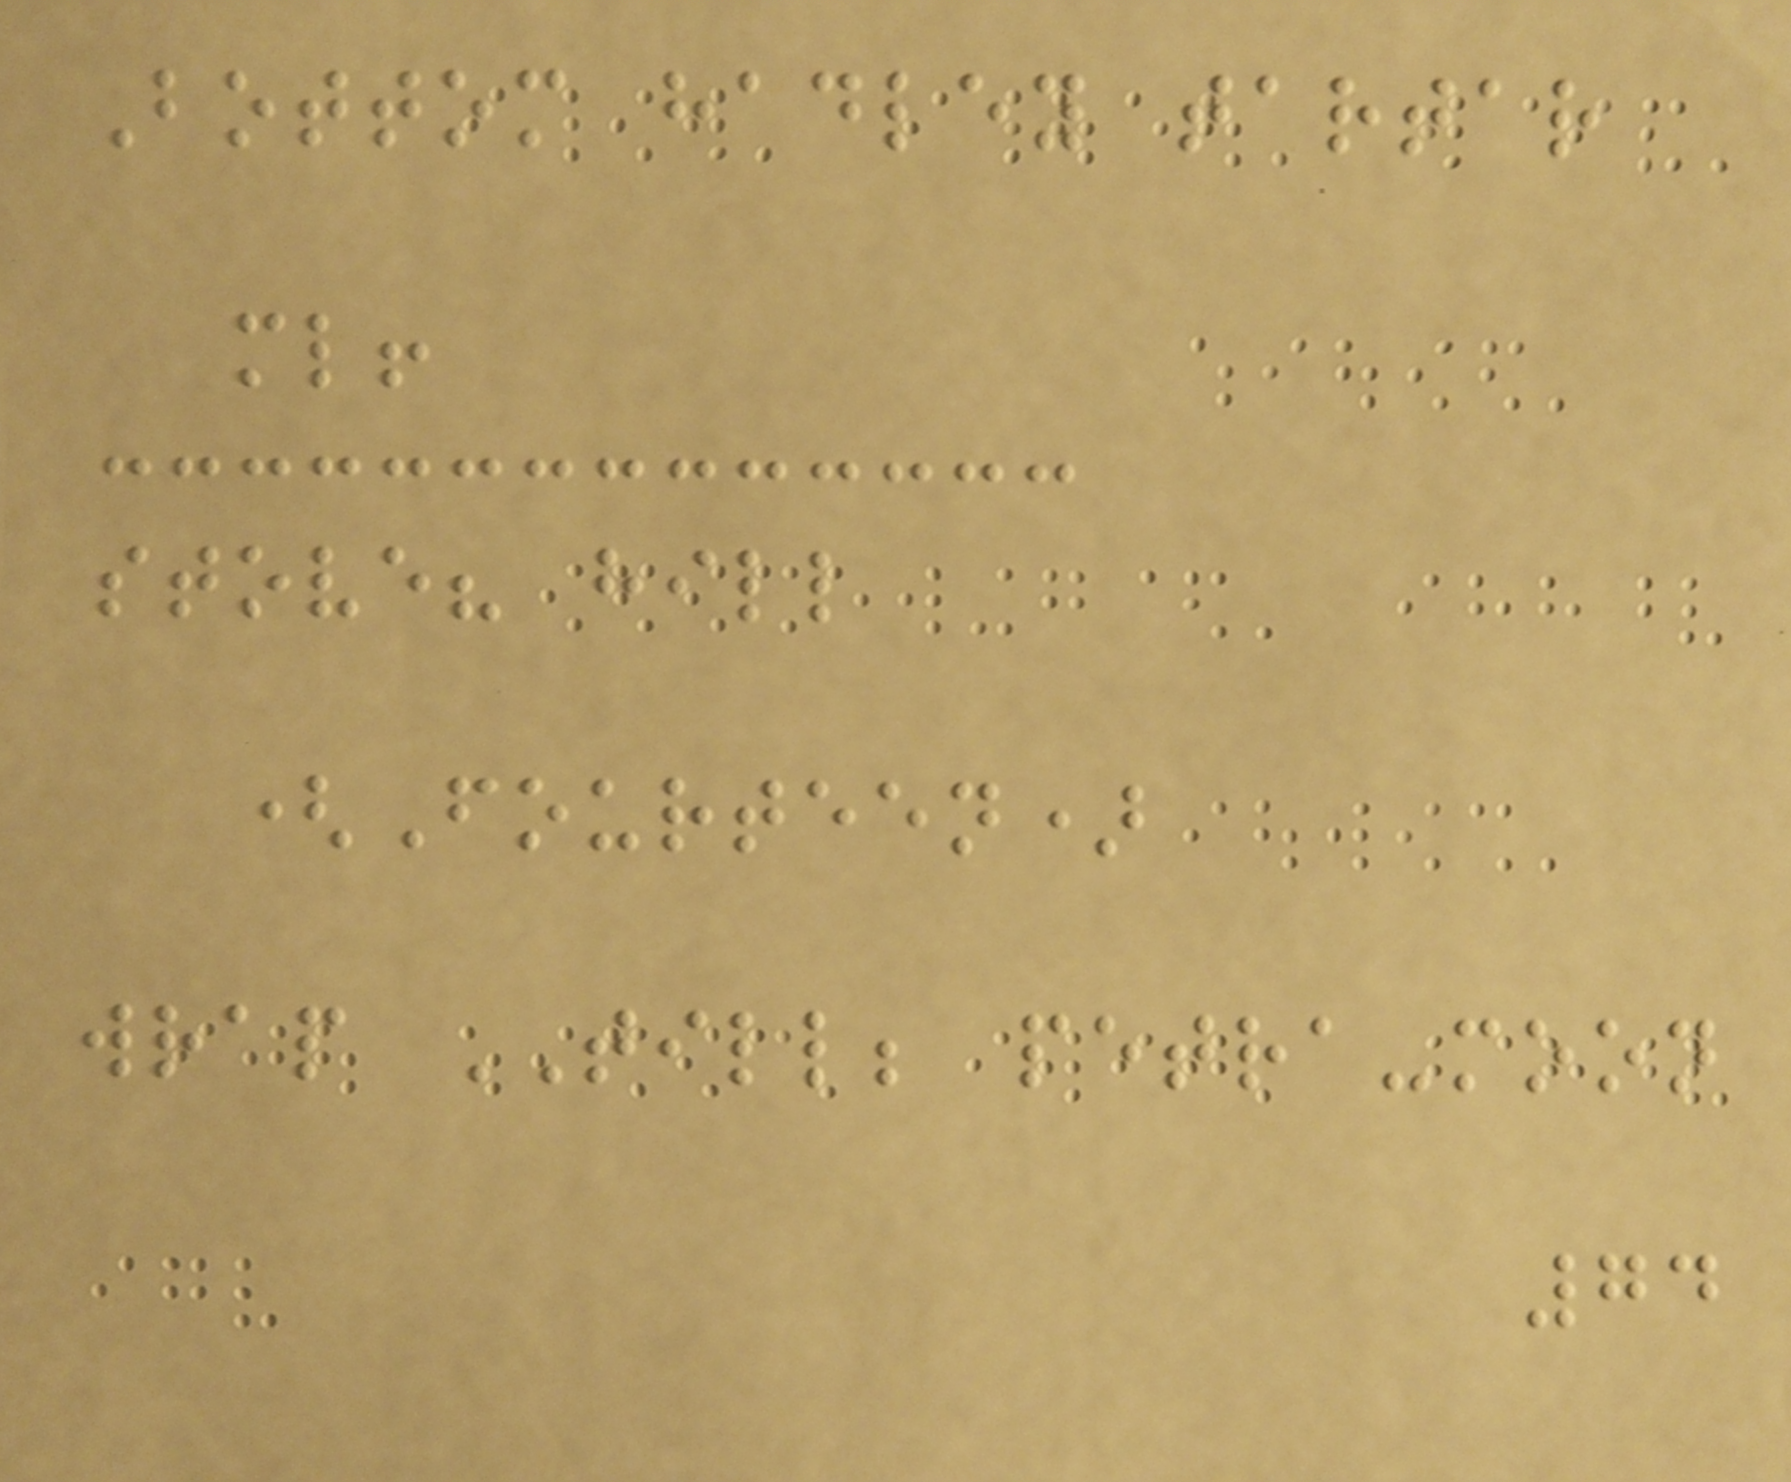Bottom hadley tartar
ml!
stove? hill
(Fourteen)
wrap TILL; petra-moon
74
